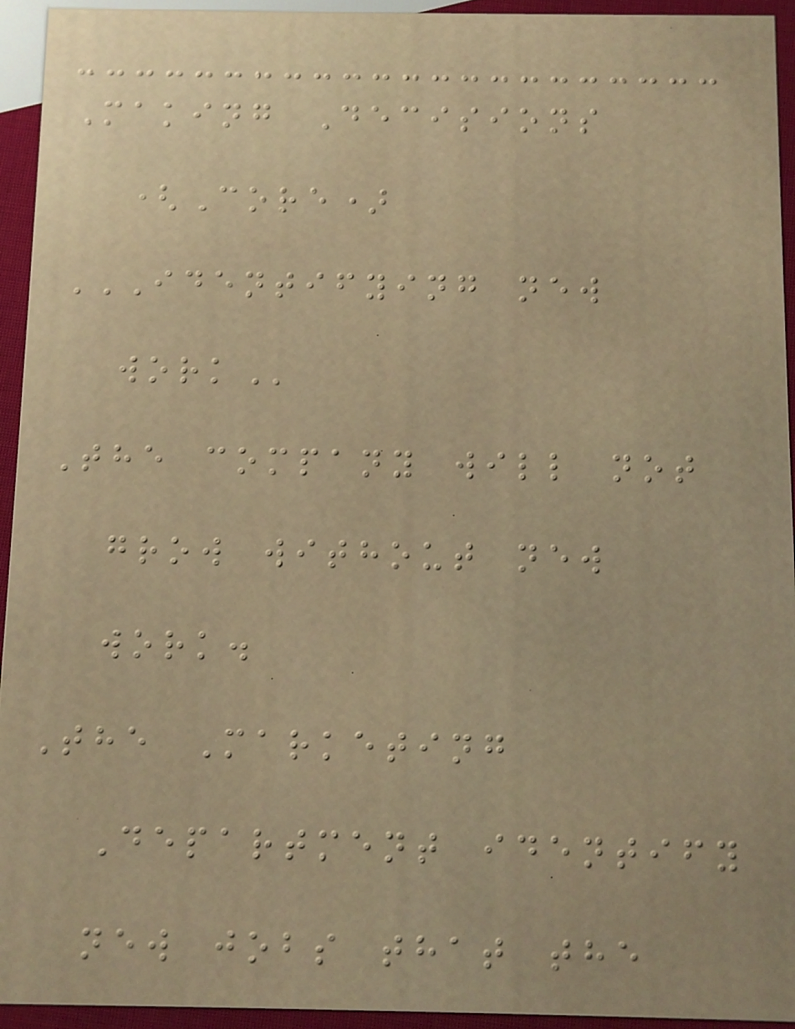Making Decisions
(Core)
IDENTIFYING NEW
WORK
The company will not
grow without new
work.
The Marketing
Department identify
new jobs that the
